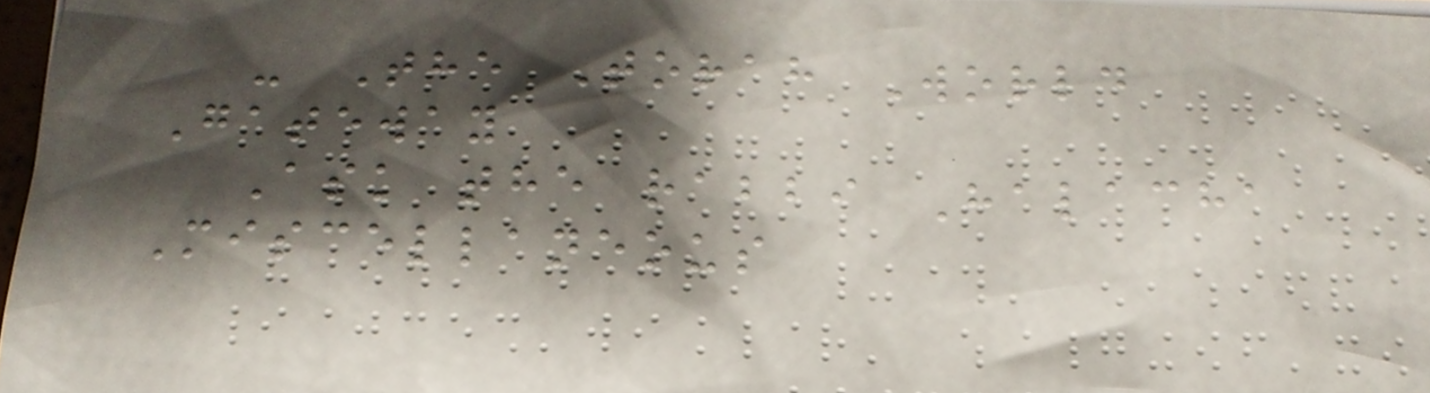- The Torah World
Gateway
Ask the rabbi Halacha
Miscellaneous
